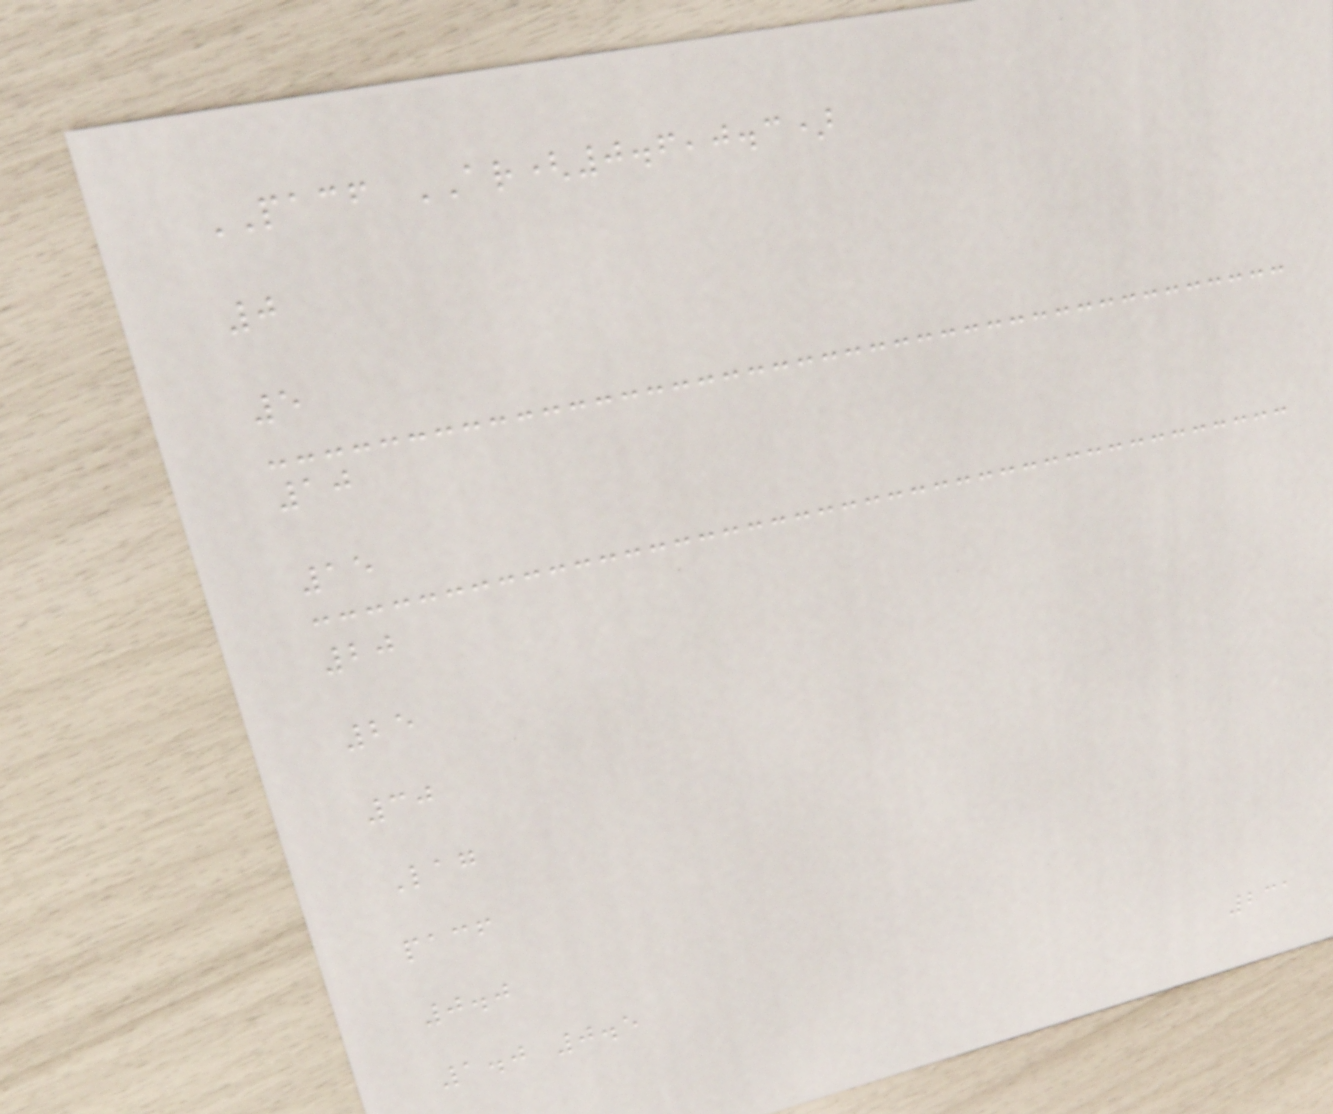PACF AR(0.6,0.3)
0
5
10
15
20
25
30
Lag
pacf
0.0
1.0 0.5
231
